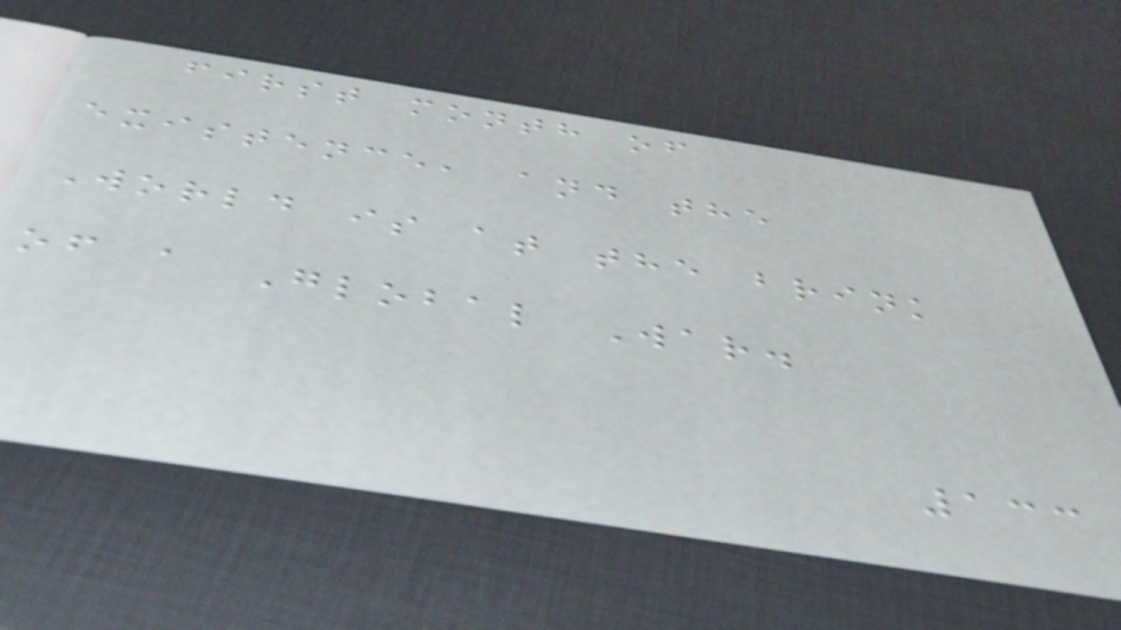first month of
existence, and the
World is at the brink
of a Global War.
133
